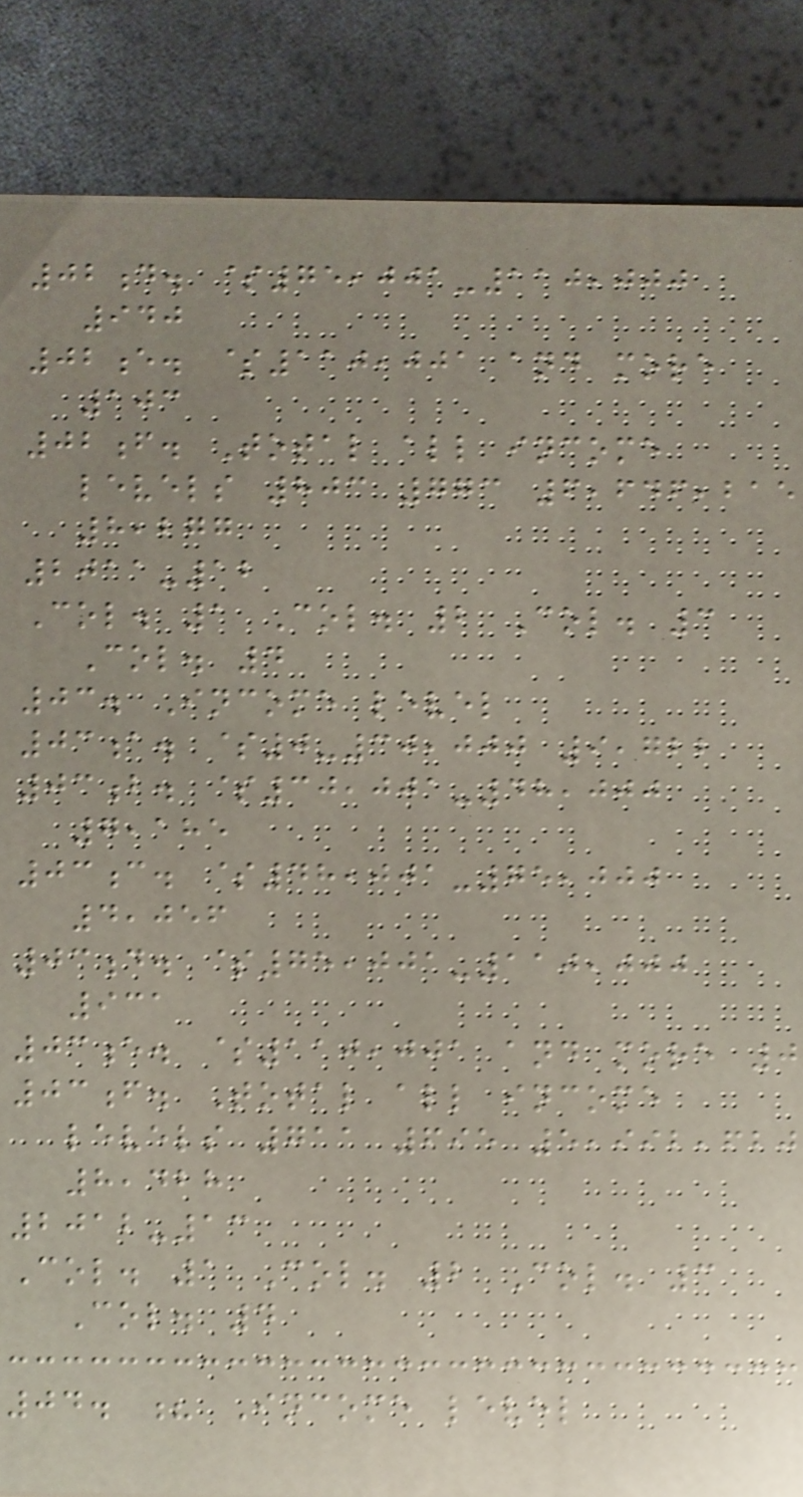02d. $75,001-110,000
940
02e. $110,001 and more
103
02f. Total all income
levels 803 773 6,646,215
8,277
2011-12
Col. 1 Col. 2 Col. 3
Col. 4
03. Income level
03a. $0-30,000 9,722
03b. $30,001-48,000
7,185
03c. $48,001-75,000
4,056
03d. $75,001-110,000
931
03e. $110,001 and more 0
03f. Total all income
levels 711 695 5,992,620
8,428
2012-13
Col. 1 Col. 2 Col. 3
Col. 4
04. ? Income level
